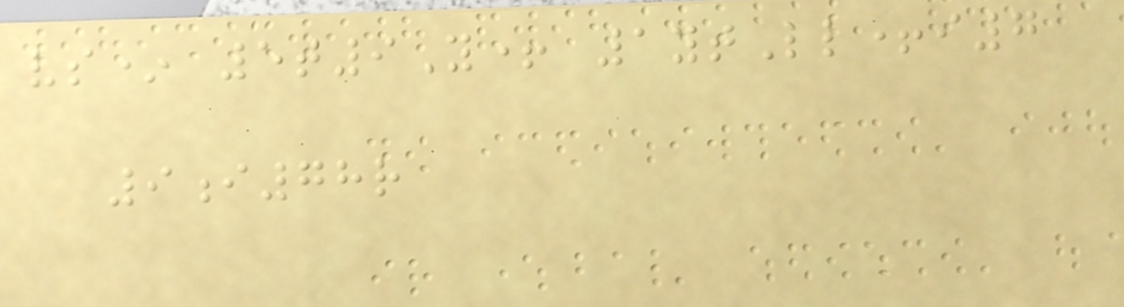vs* 5t9Y+ 1ytLl+i7
9i78r
